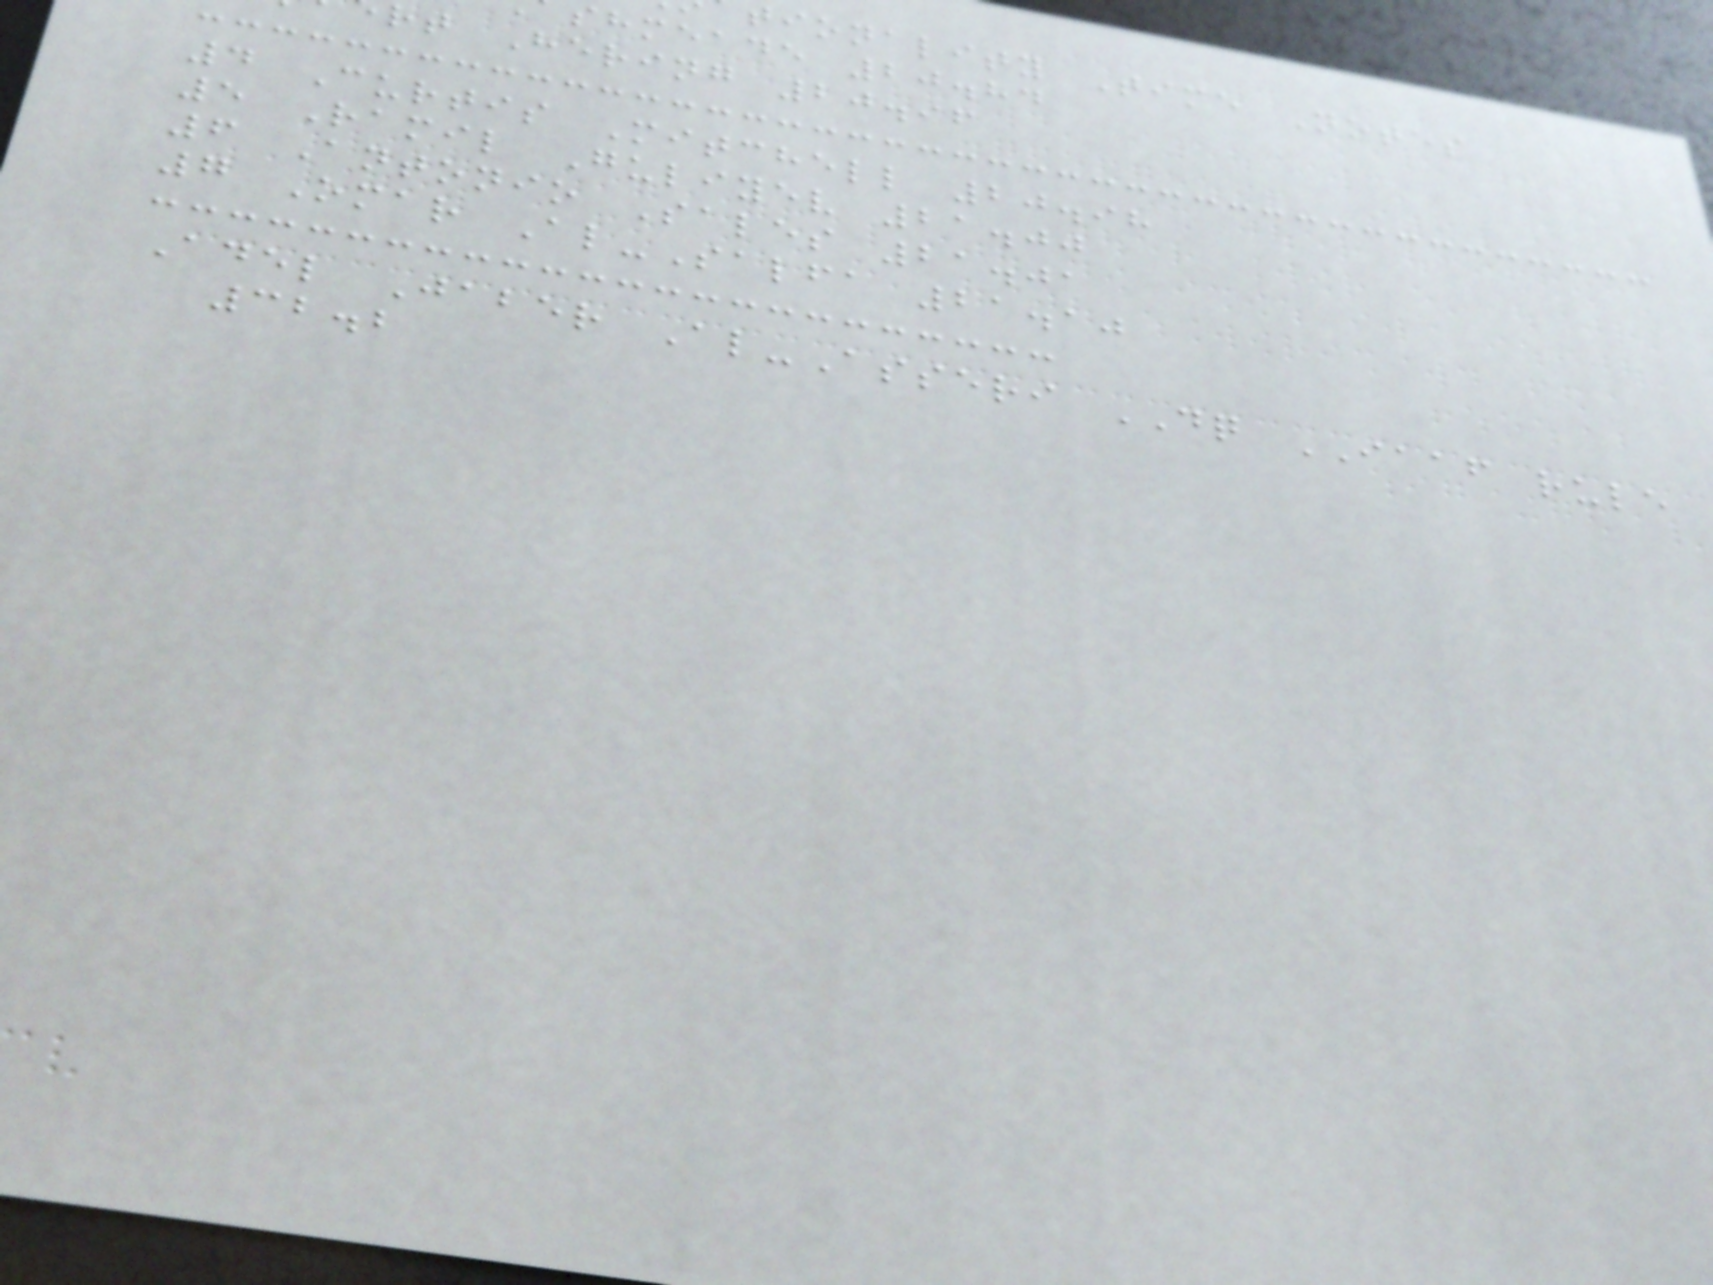tionality Time Notes
shmeade 20.84
rt Hering 20.96
4 Curtis Mitchell 20.98
5 Ramil Guliyev 21.00
6 Antonio Sales 21.01
7 Omar Al-Salfa 21.10
Adel Jaber Al-Asseri DQ IAAF rule
32.2
